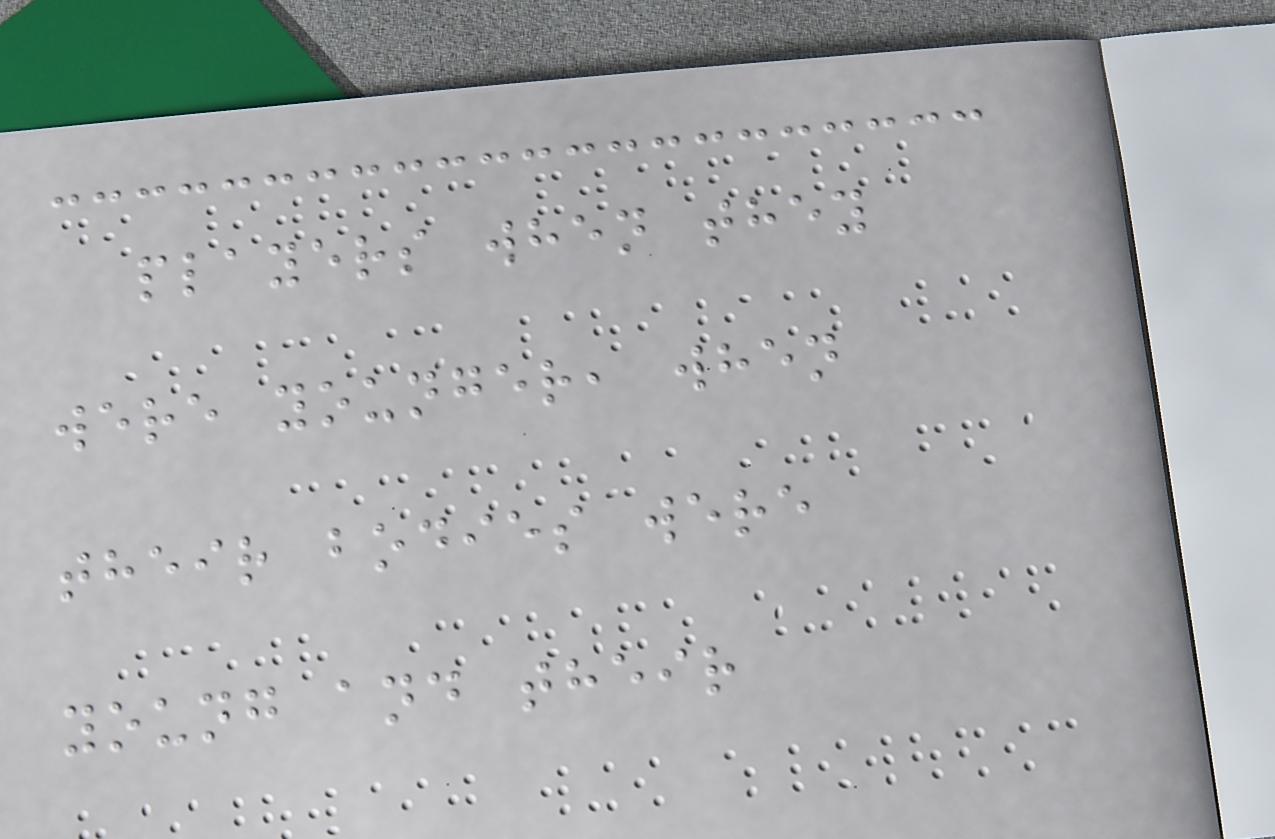players when they
were younger, when
their bodies were
young and their
